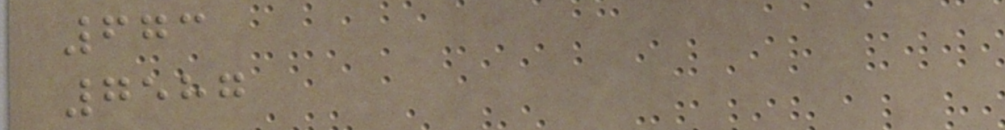673
7587
